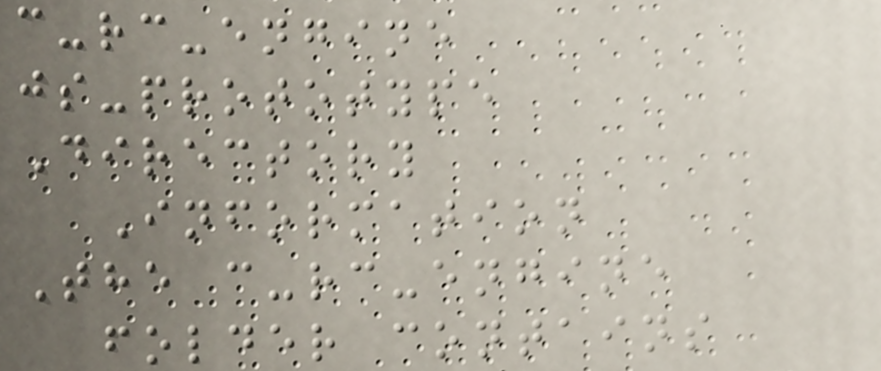c-rc-engine
js-prototype
Directory
Information
The c-rc-engine
folder contains
